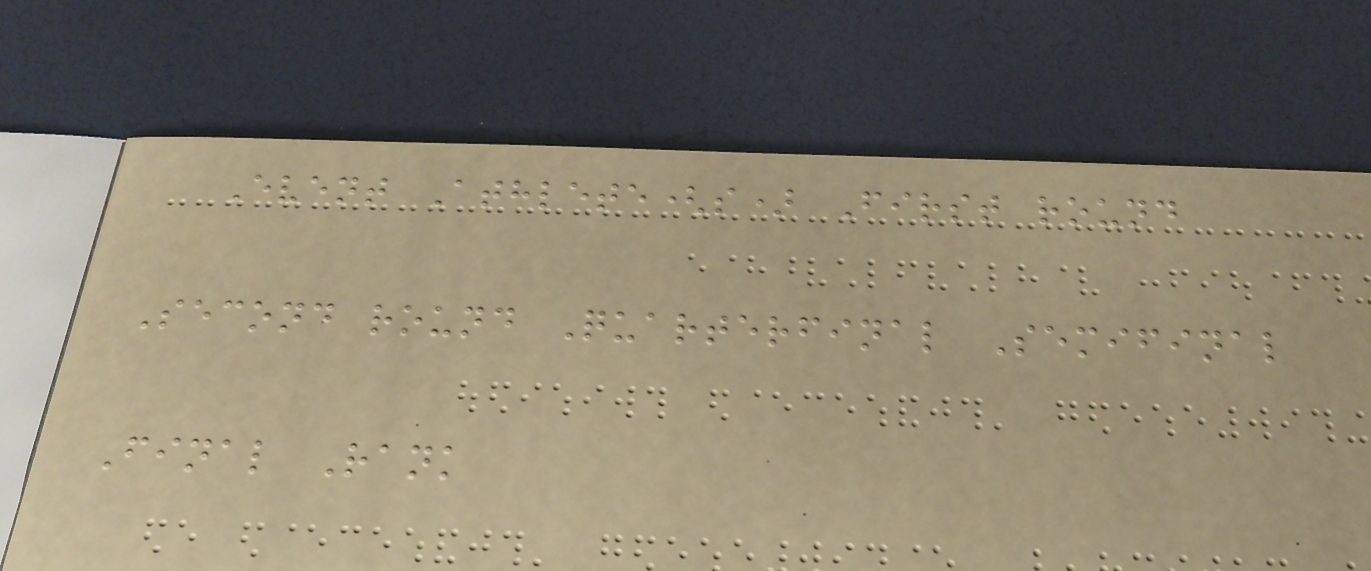Event Athlete(s) First round
Second round Quarterfinal Semifinal
Final Rank
